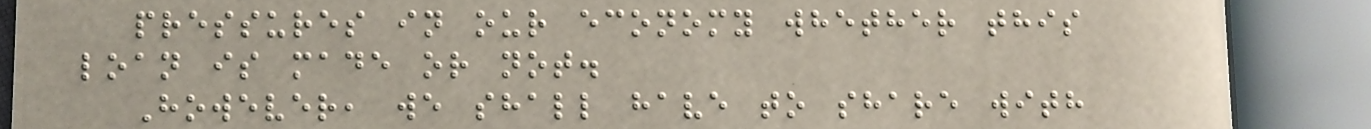pressures in our economy whether this
loan is made or not.
However, we shall have to share with
